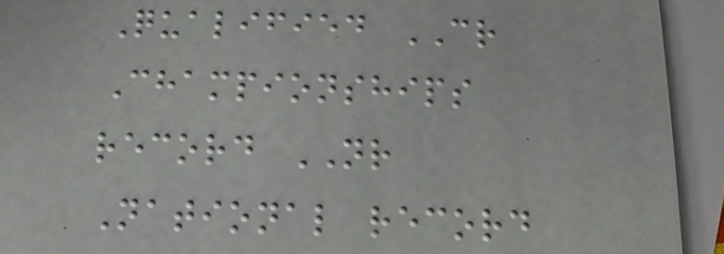Qualified CR
Championships
record NR
National record
